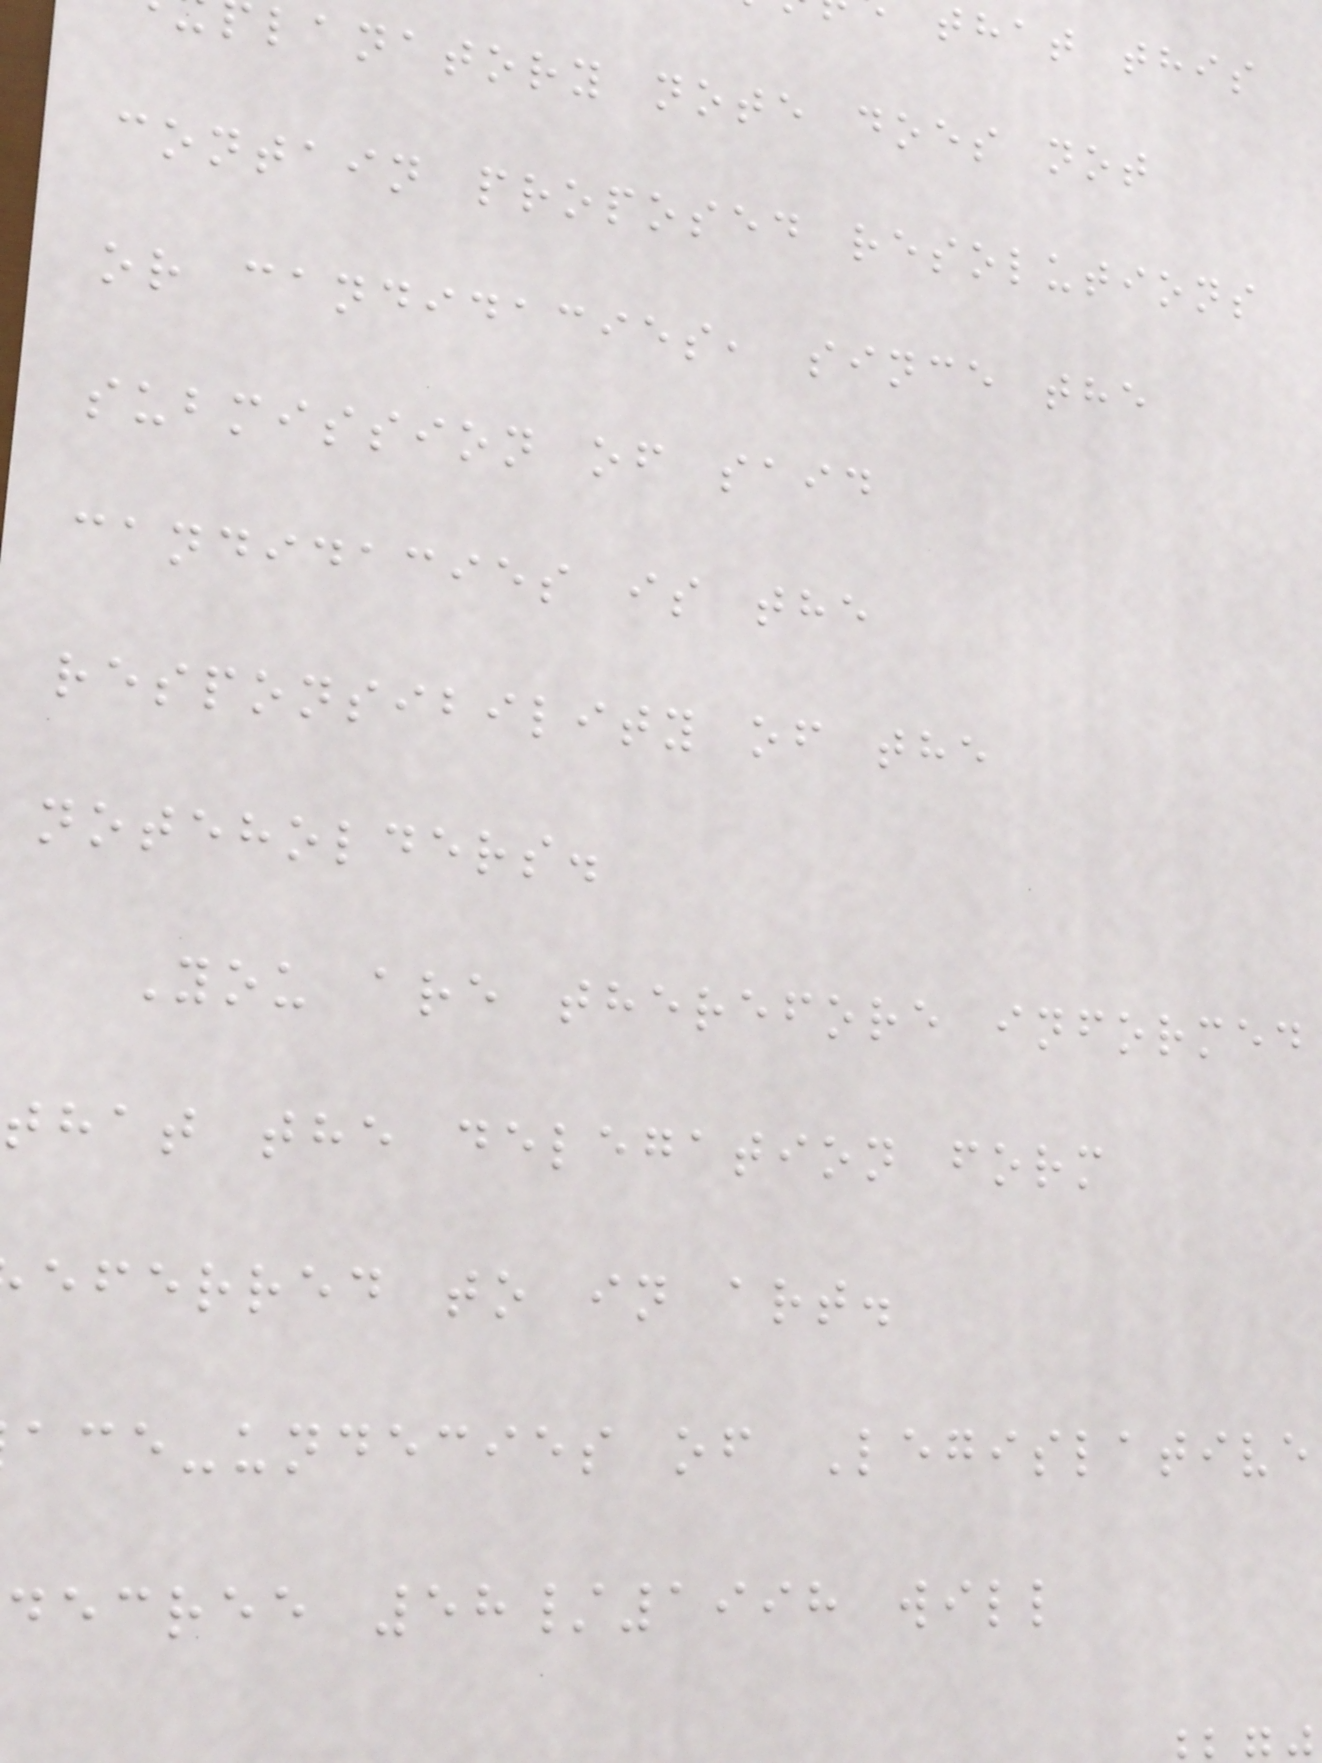that this
lanatory note does not
contain proposed resolutions
or candidacies, since the
submission of said
candidacies is the
responsibility of the
noteholders.
You are therefore informed
that the delegation form
eferred to in art.
ace-undecies of Legislative
decree 58/1998 will
